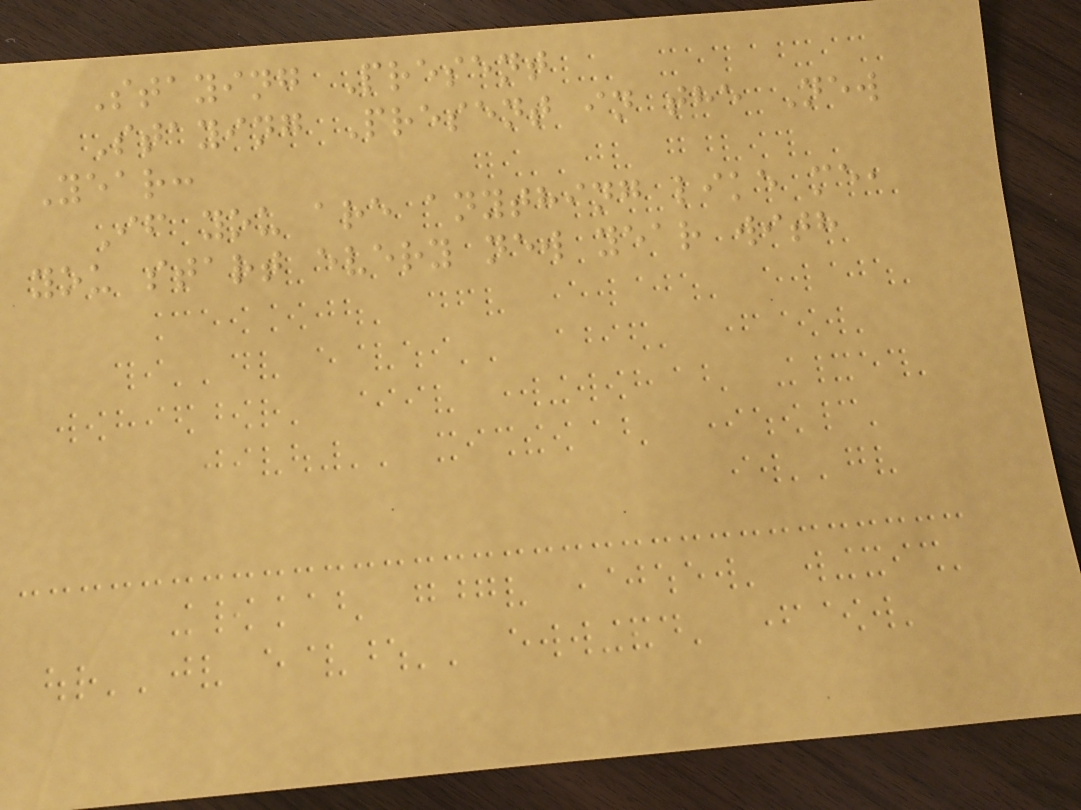Staying Present
Staying Present in the New
Year:
If you are anything like me,
you start every new year with
